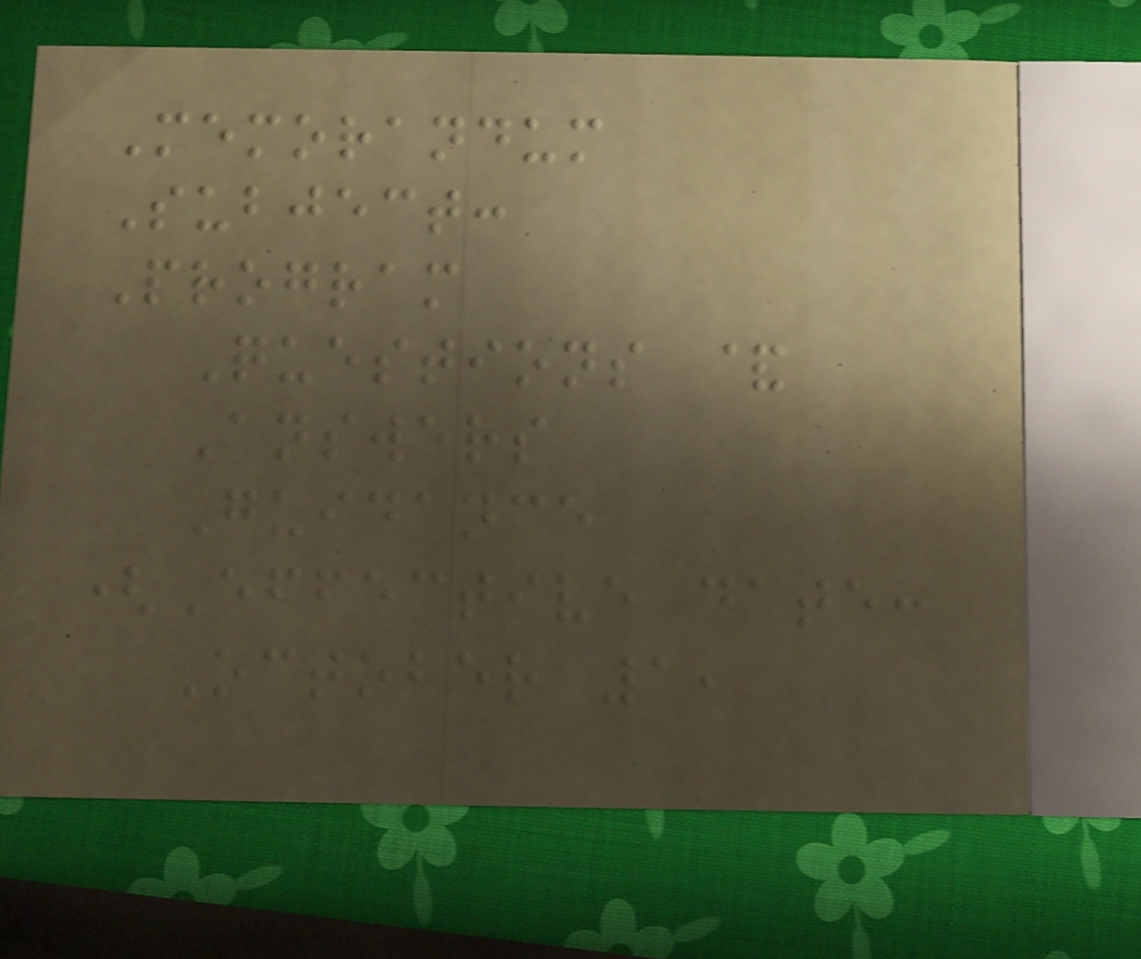Memorandum
Subject:
Program
Questions &
Answers
Guidance
(Effective date:
October 1,
